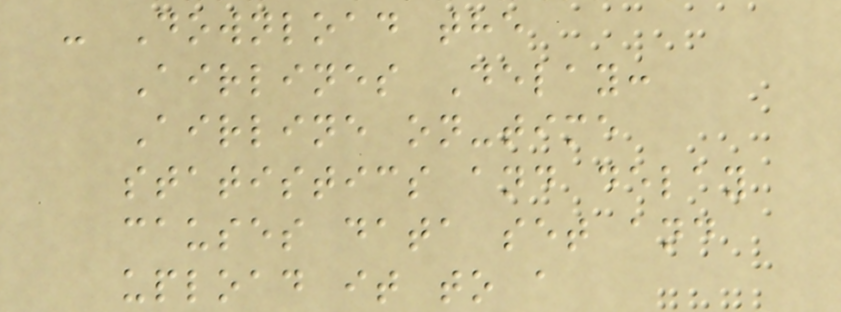- Download the
Airlines Delay:
Airline on-time
statistics and delay
causes data set and
upload it to a
